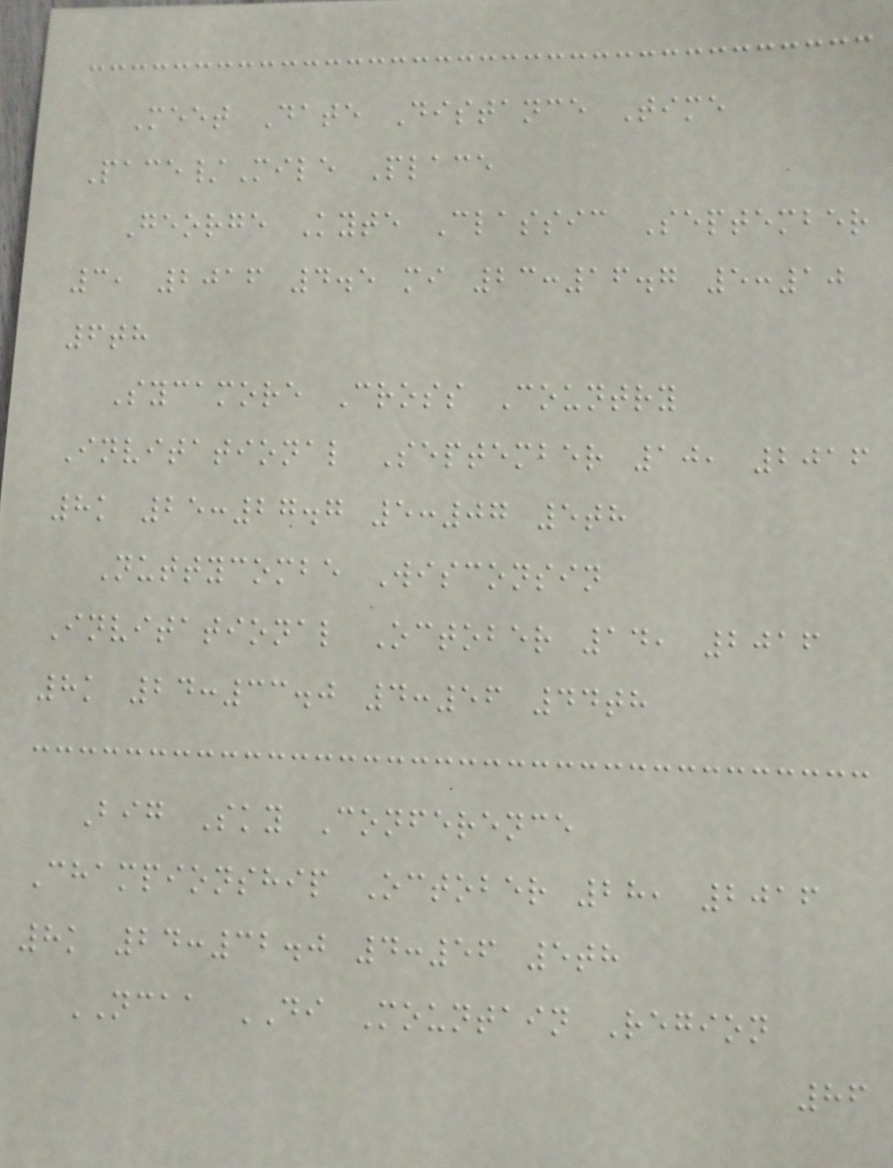Meet Date Distance Time
Pace/Mile Place
George Kyte Classic September
3, 2016 4.5 mi 23:16.7 5:10
6th
Sycamore Cross Country
Invitational September 10, 2016
8k 25:27.7 5:07 5th
Nuttycombe Wisconsin
Invitational October 14, 2016
8k 24:33.0 4:56 44th
Big Sky Conference
Championship October 28, 2016
8k 24:32.0 4:56 5th
NCAA DI Mountain Region
86
